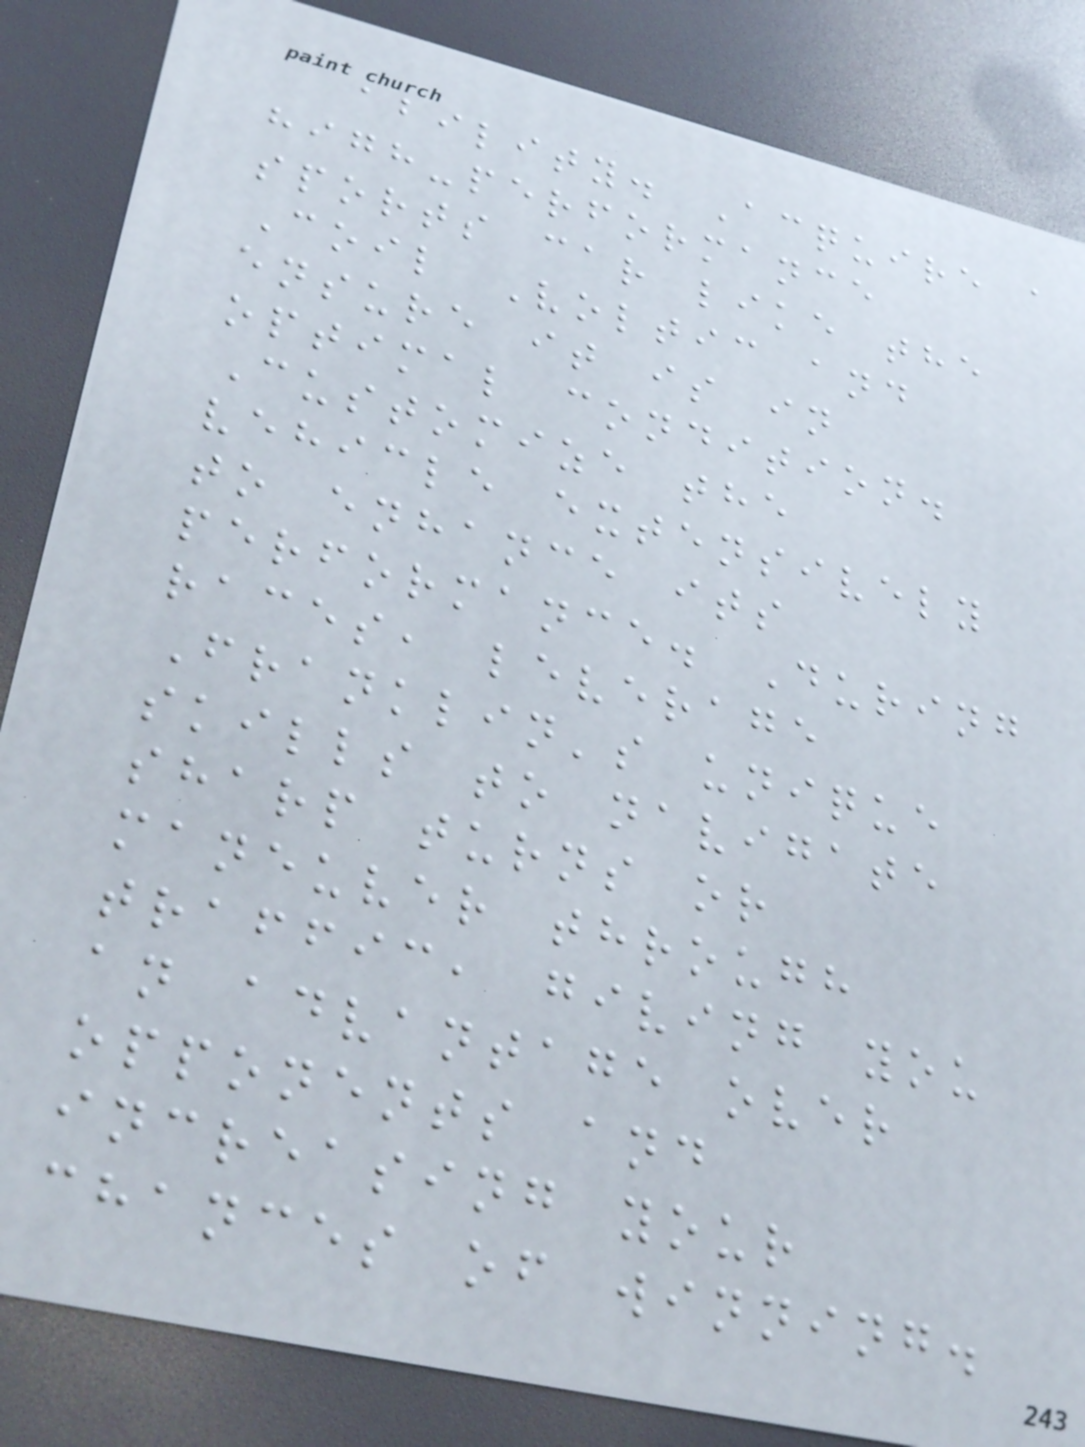ability. Acquire a
high-performance
sports car like the
Coil Voltic and
ensure it is in
optimal condition.
Customize the
vehicle extensively
to enhance its
performance. During
races, leverage
Franklin's unique
skills to navigate
sharp turns or
maneuver through
traffic, giving you
an advantage over
opponents and
increasing your
chances of winning.
